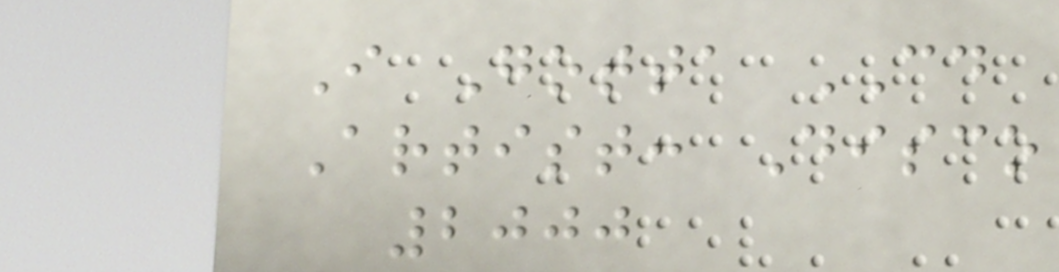I Gotta CD
Artist: Disco
2000
